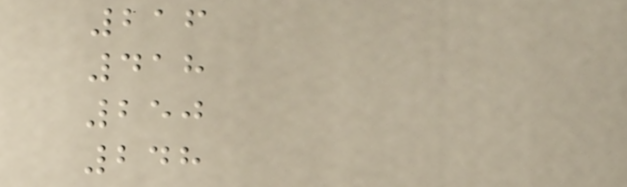216
418
250
248
